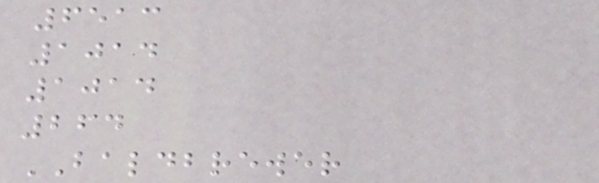6513
1014
1014
264
BALDBREWER
